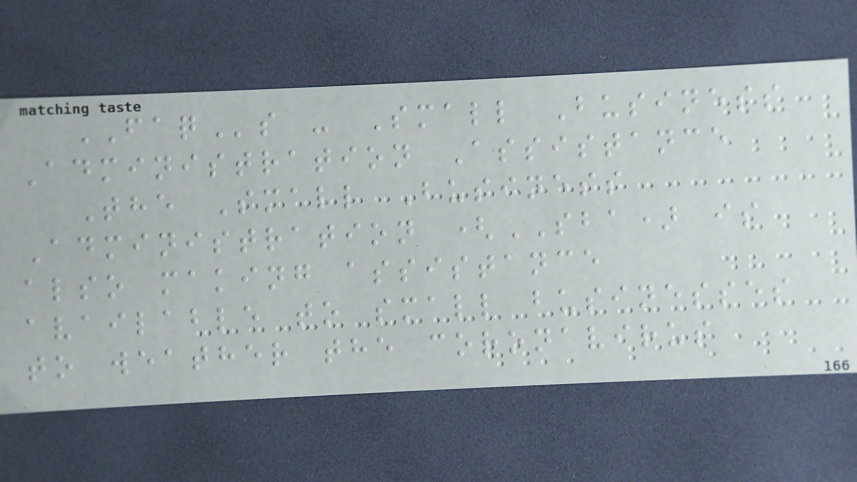FAQs - Small Business
Administration Assistance
The Small Business
Administration (SBA) is
also making assistance
available to small businesses
to weather the coronavirus
